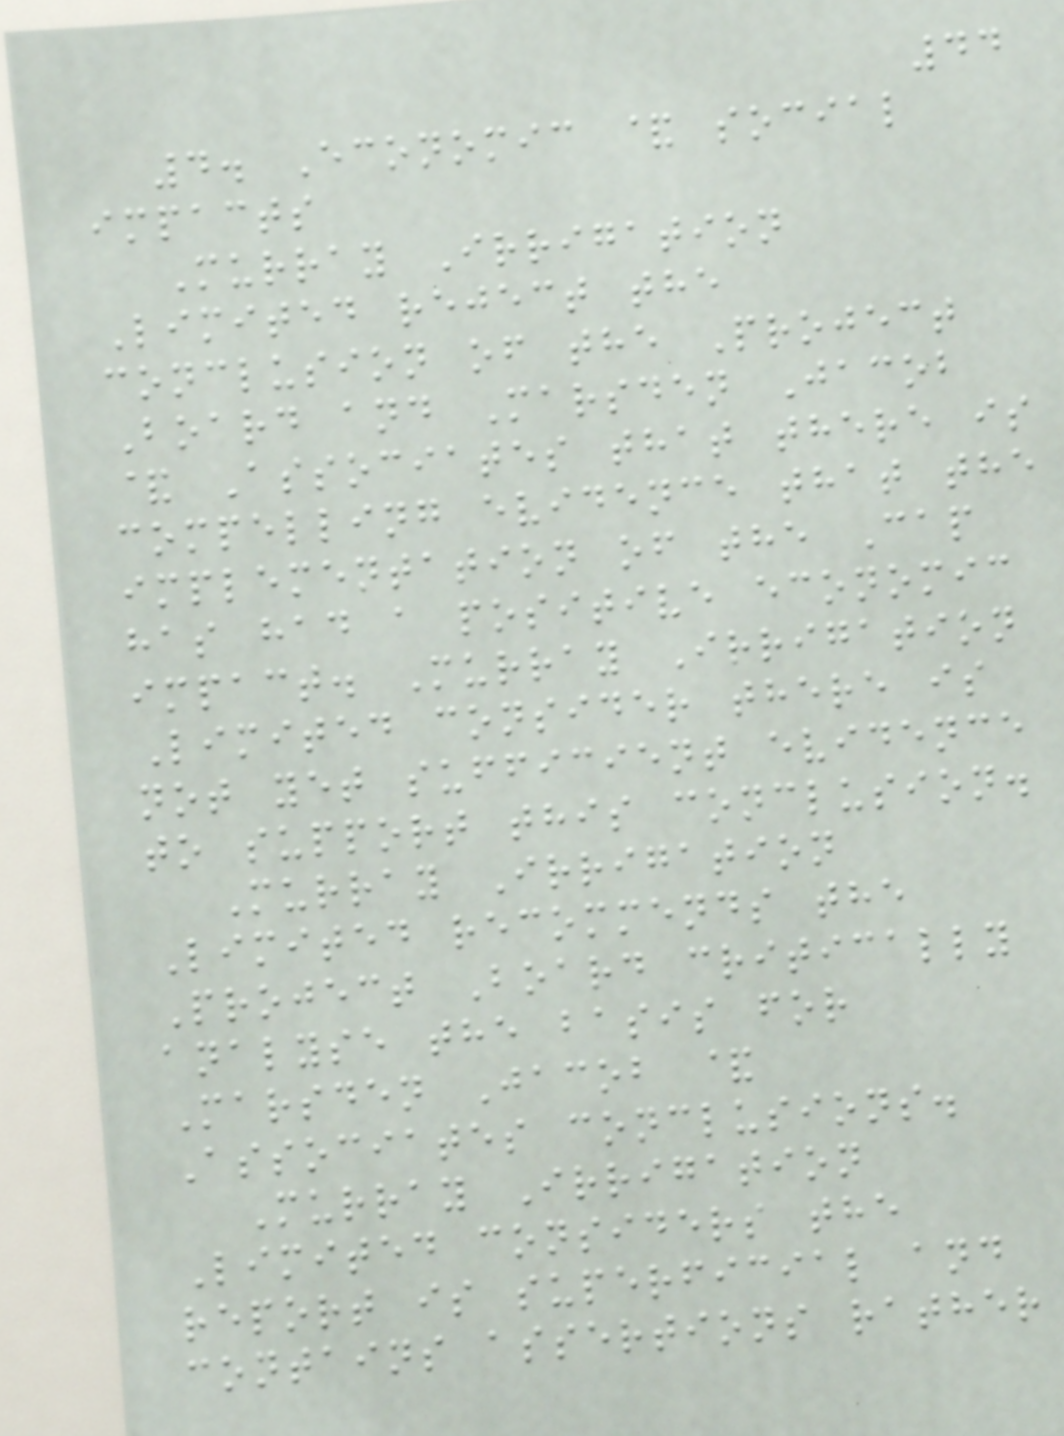44
4. Economic & social
impacts
Murray Irrigation
Limited reject the
conclusion of the Project
Board and Marsden Jacob
& Associates that there is
compelling evidence that the
implementation of the Cap
has had a positive economic
impact. Murray Irrigation
Limited consider there is
not yet sufficient evidence
to support this conclusion.
Murray Irrigation
Limited recommends the
Project Board critically
analyse the basis for
Marsden Jacob &
Associates conclusions.
Murray Irrigation
Limited considers the
report is superficial and
contains assertions rather
